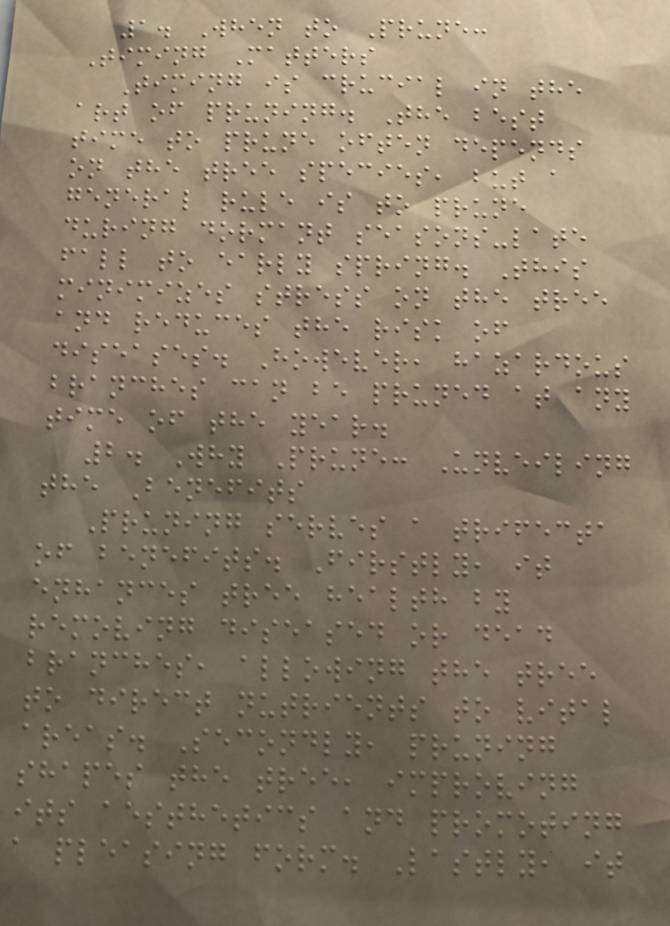1. When to Prune:
Timing Matters
Timing is crucial in the
art of pruning. The best
time to prune often depends
on the tree species, but a
general rule is to prune
during dormant seasons-late
fall to early spring. This
minimizes stress on the tree
and reduces the risk of
diseases. However, hazardous
branches can be pruned at any
time of the year.
2. Why Prune: Unveiling
the Benefits
Pruning serves a trifecta
of benefits. Firstly, it
enhances tree health by
removing diseased or dead
branches, allowing the tree
to direct nutrients to vital
areas. Secondly, pruning
shapes the tree, improving
its aesthetics and promoting
a pleasing form. Lastly, it
